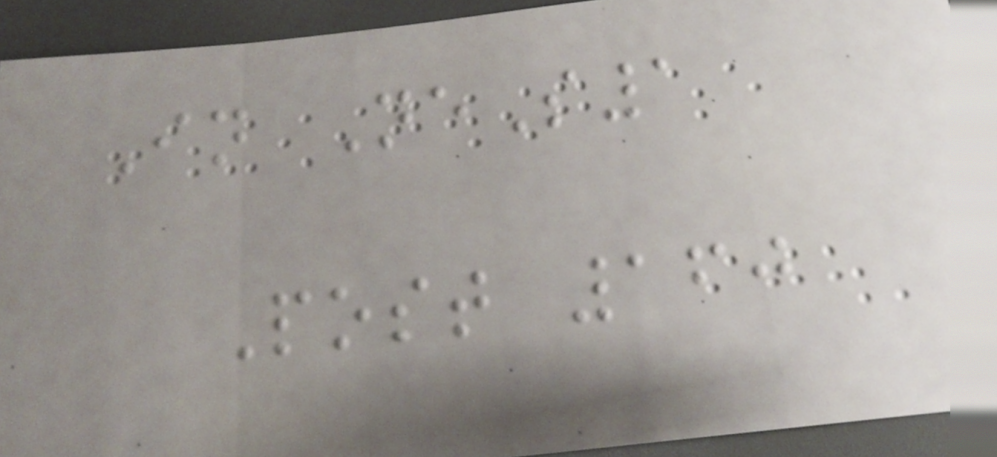In NeS1
Post 160
